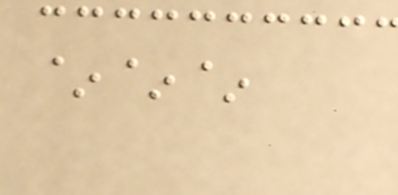~~~
